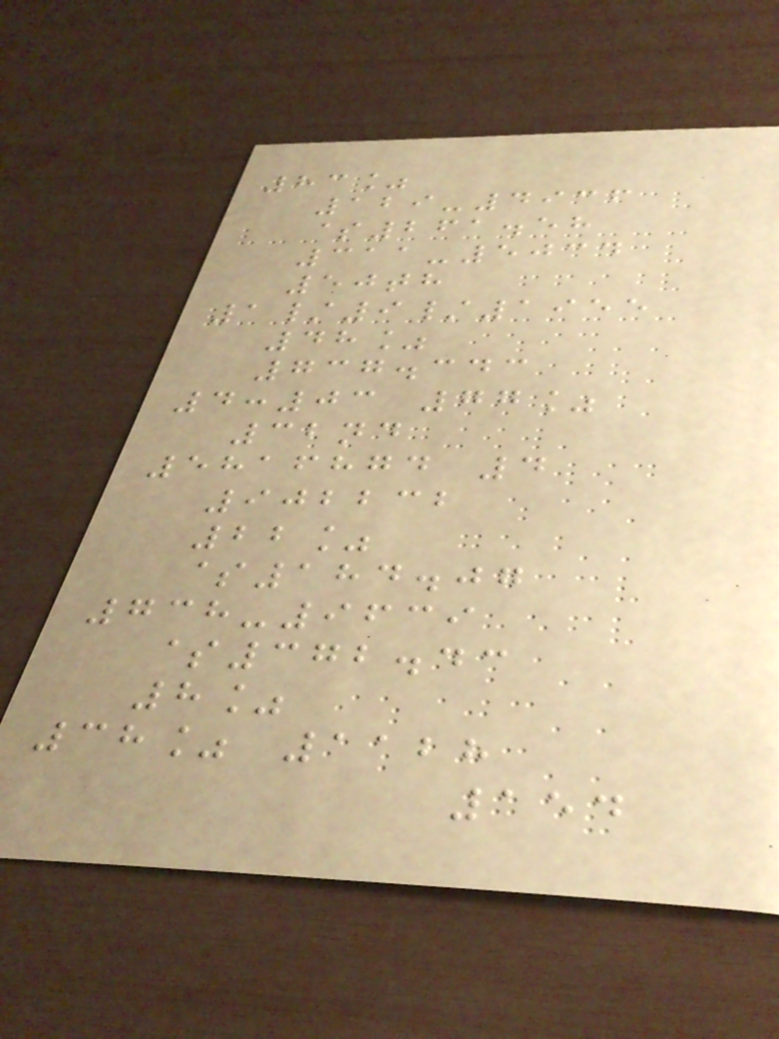83%
129-4936
$261.58
311-5034
50th
1/9/1955
48%
737.343
4:03 77%
32nd
5816874 4
902232
22%
$184.07
738-9639
$372.43
8%
38% 1128
154
